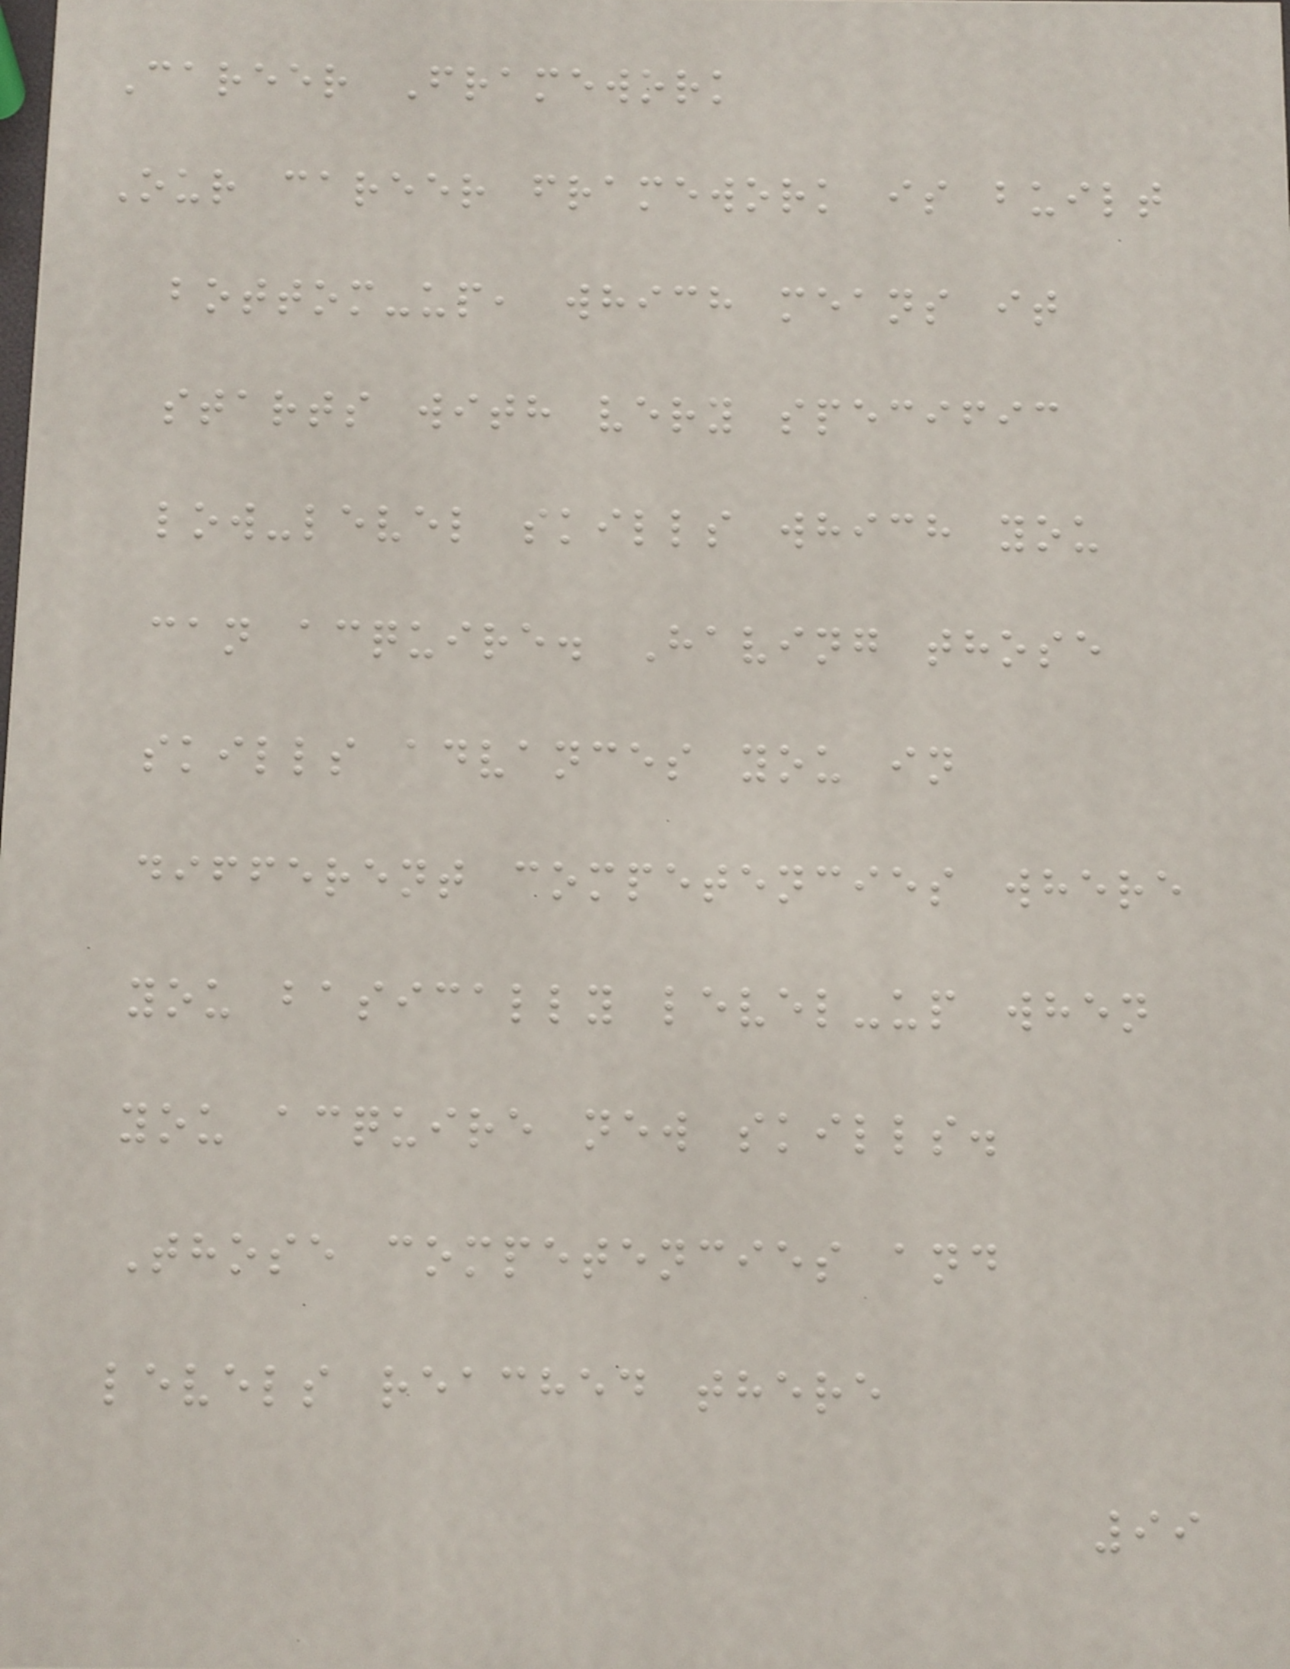Career Framework
Our career framework is built
bottom-up, which means it
starts with very specific
low-level skills which you
can acquire. Having those
skills advances you in
different competencies where
you basically level-up when
you acquire new skills.
Those competencies and
levels reached there
99
